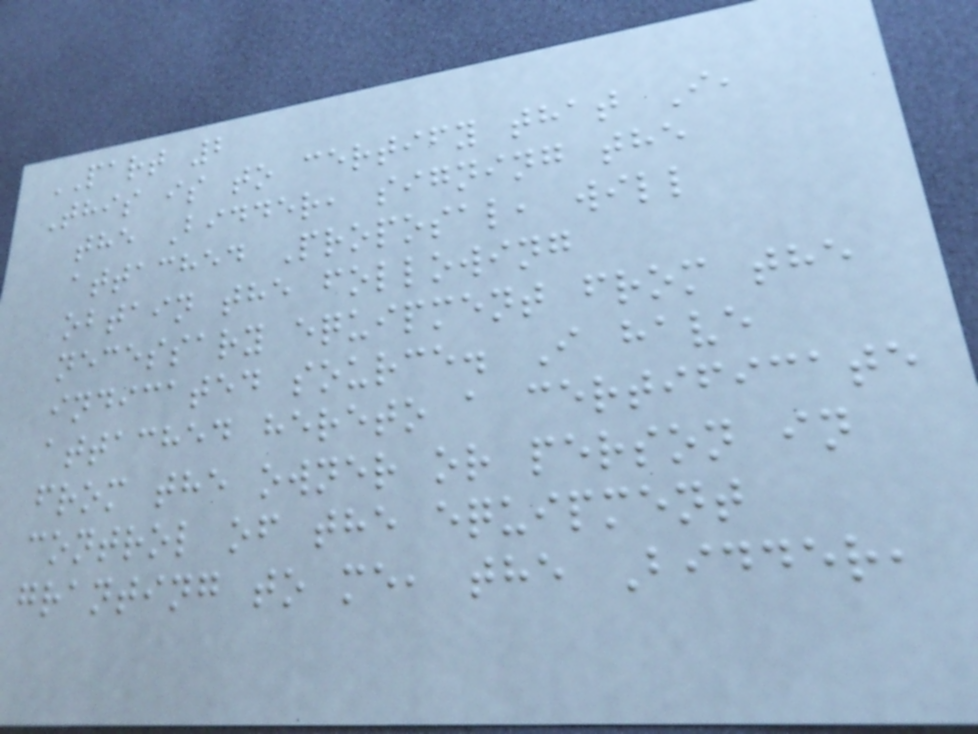PART 2
This is to certify that I,
the Bidder, signing the
attached Proposal, will
obtain the following
necessary equipment from the
indicated source. I have
attached hereto a certificate
from the owner or person in
control of the equipment
granting to me, the Bidder,
